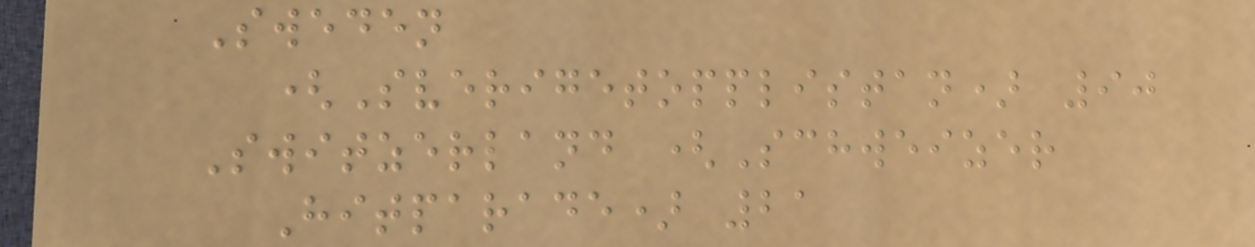Sweden
(Sverigetopplistan) 90
Switzerland (Schweizer
Hitparade) 21
